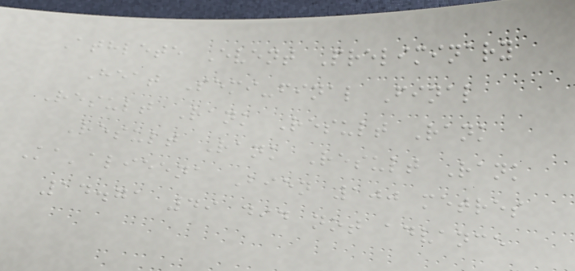Athlete Event Preliminary
Heat Semi-final Final
Result Rank Result Rank
Result Rank Result Rank
Ka'alieena Bien 100 metres
14.71 49 did not advance
